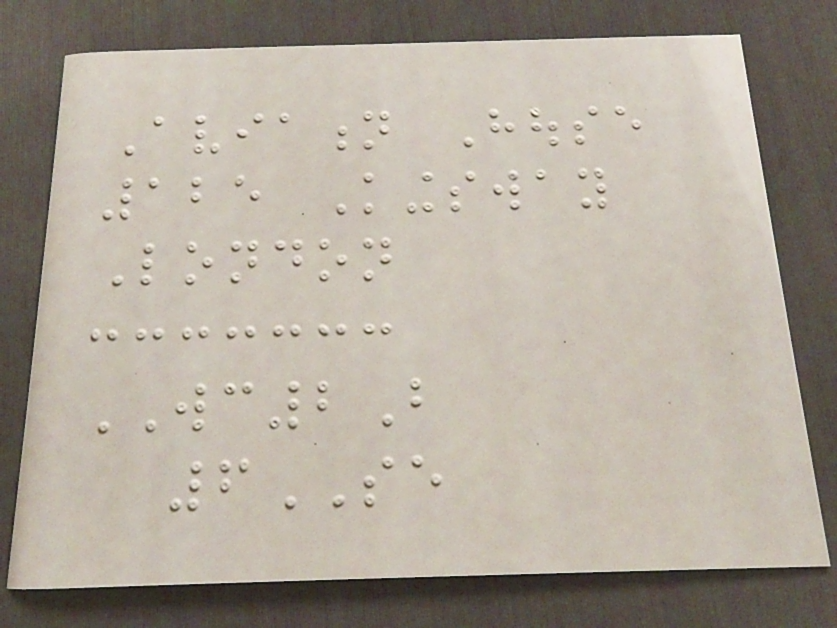Aviation House
125 Kingsway
London
WC2B
6SE
